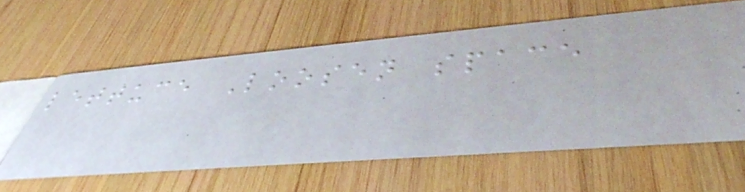lettuce Loosen space
